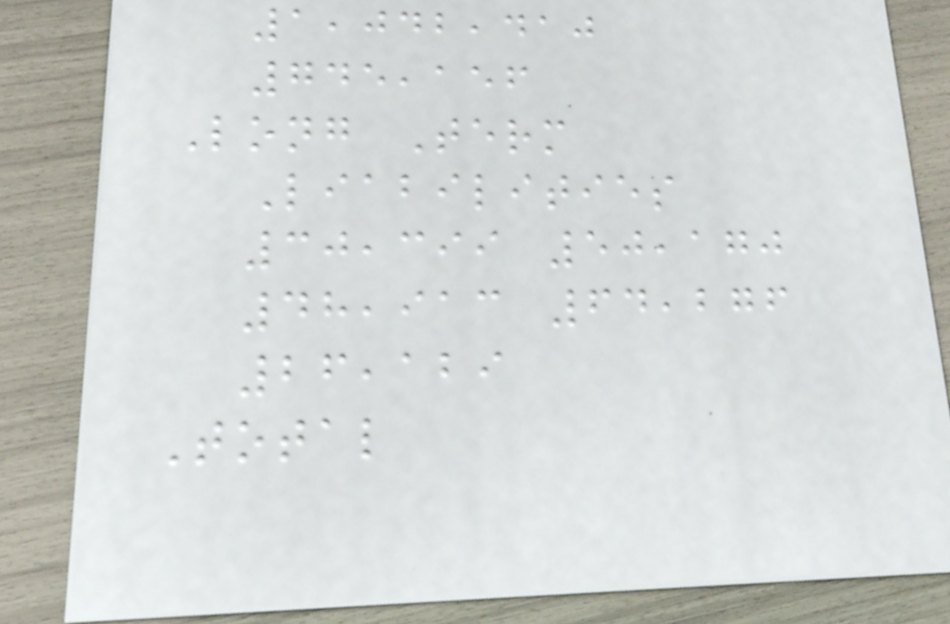1,042,410
745,156
Long Term
Liabilities
30,399 50,170
48,913 64,276
26,129
Total
